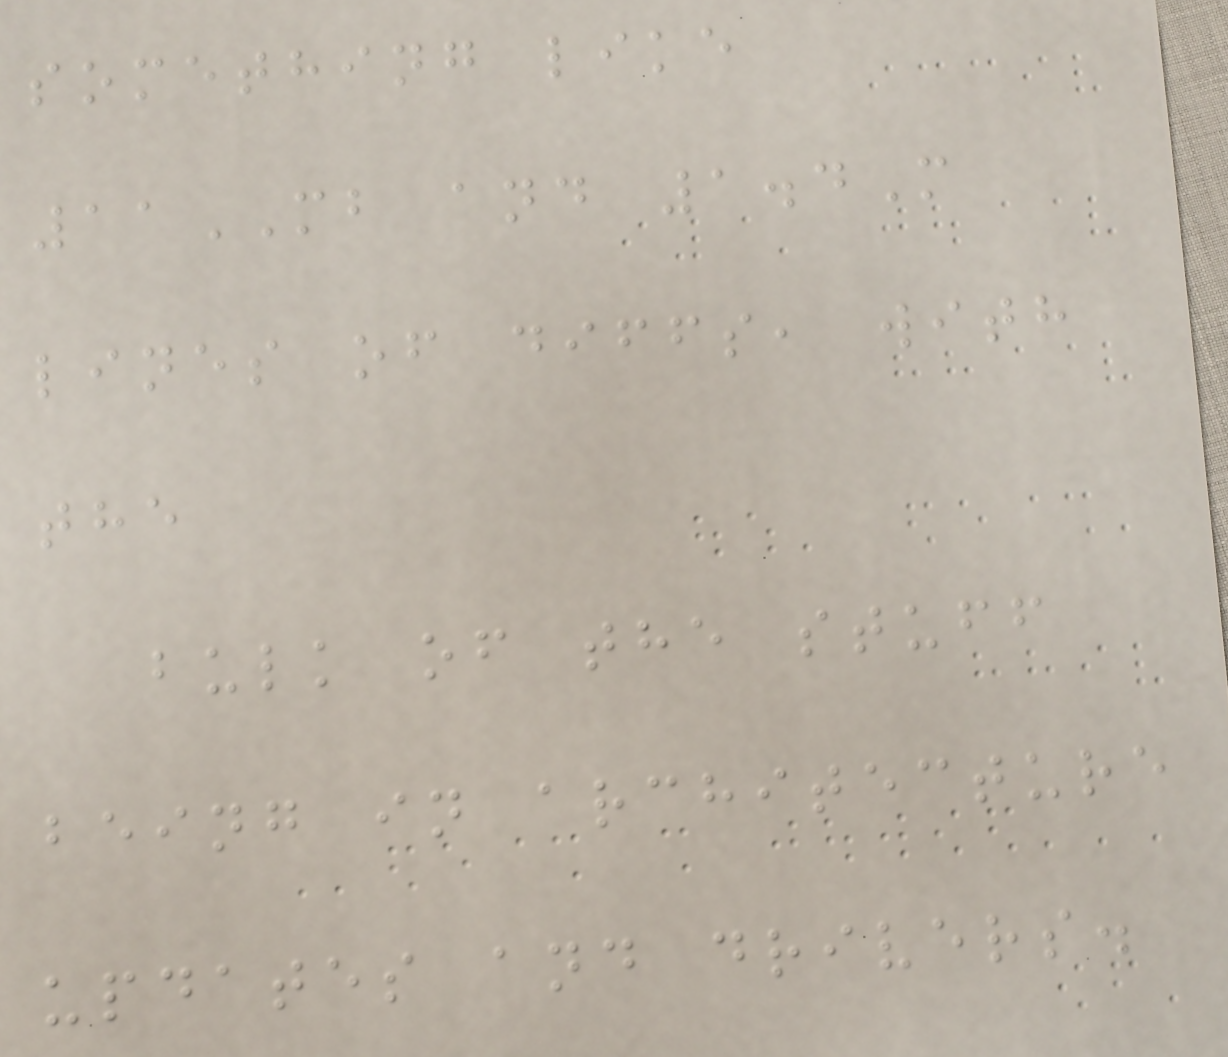something like
11MB and 1.4M
lines of diffs, with
the
bulk of the stuff
being in architecture
updates and drivers.
